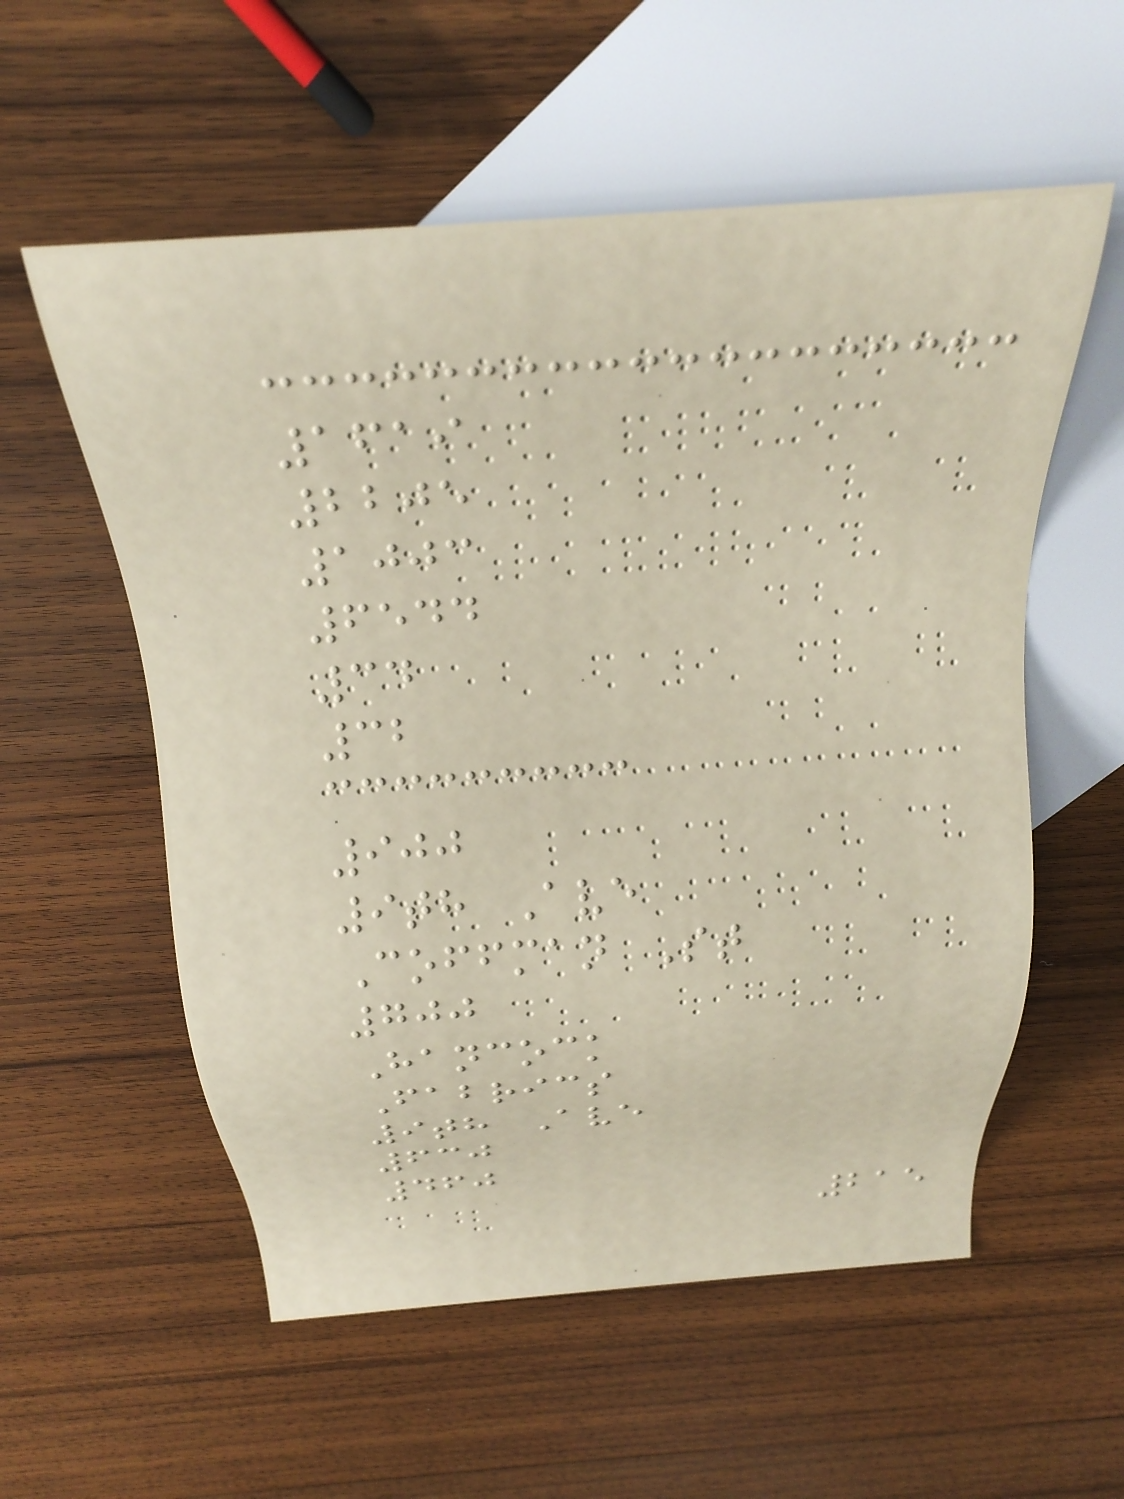1619
2205
1003
6544
34
32
900
9th Ave
Coffman St
700
Hancock
Fabrics
9th Ave
630
460
215
